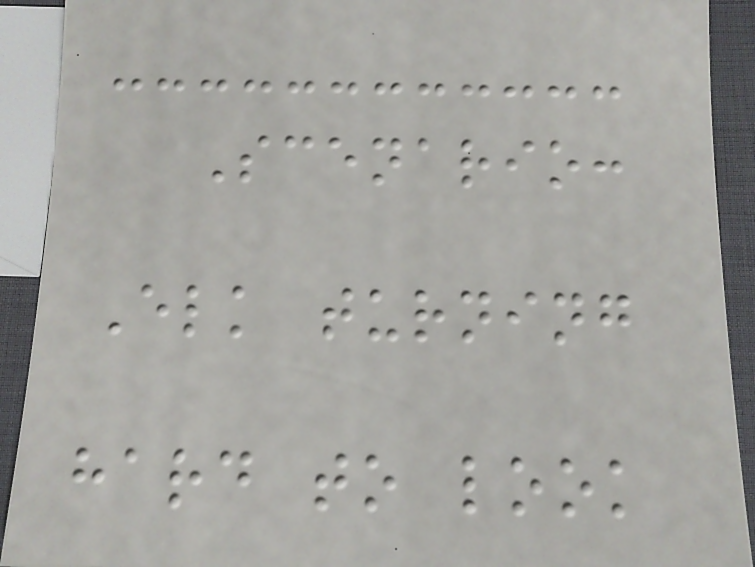Scenario:
Elk turning
hard to look
